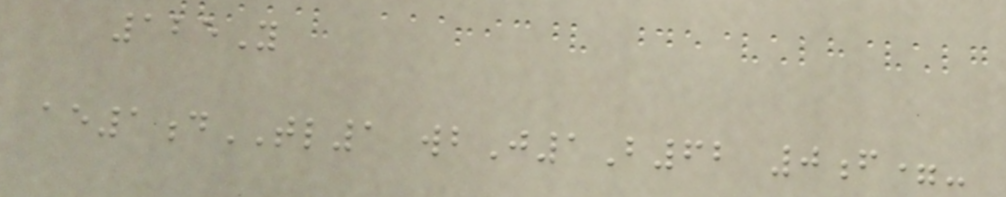125Y
ae1dTL1 wbJ1B62 0f=-
